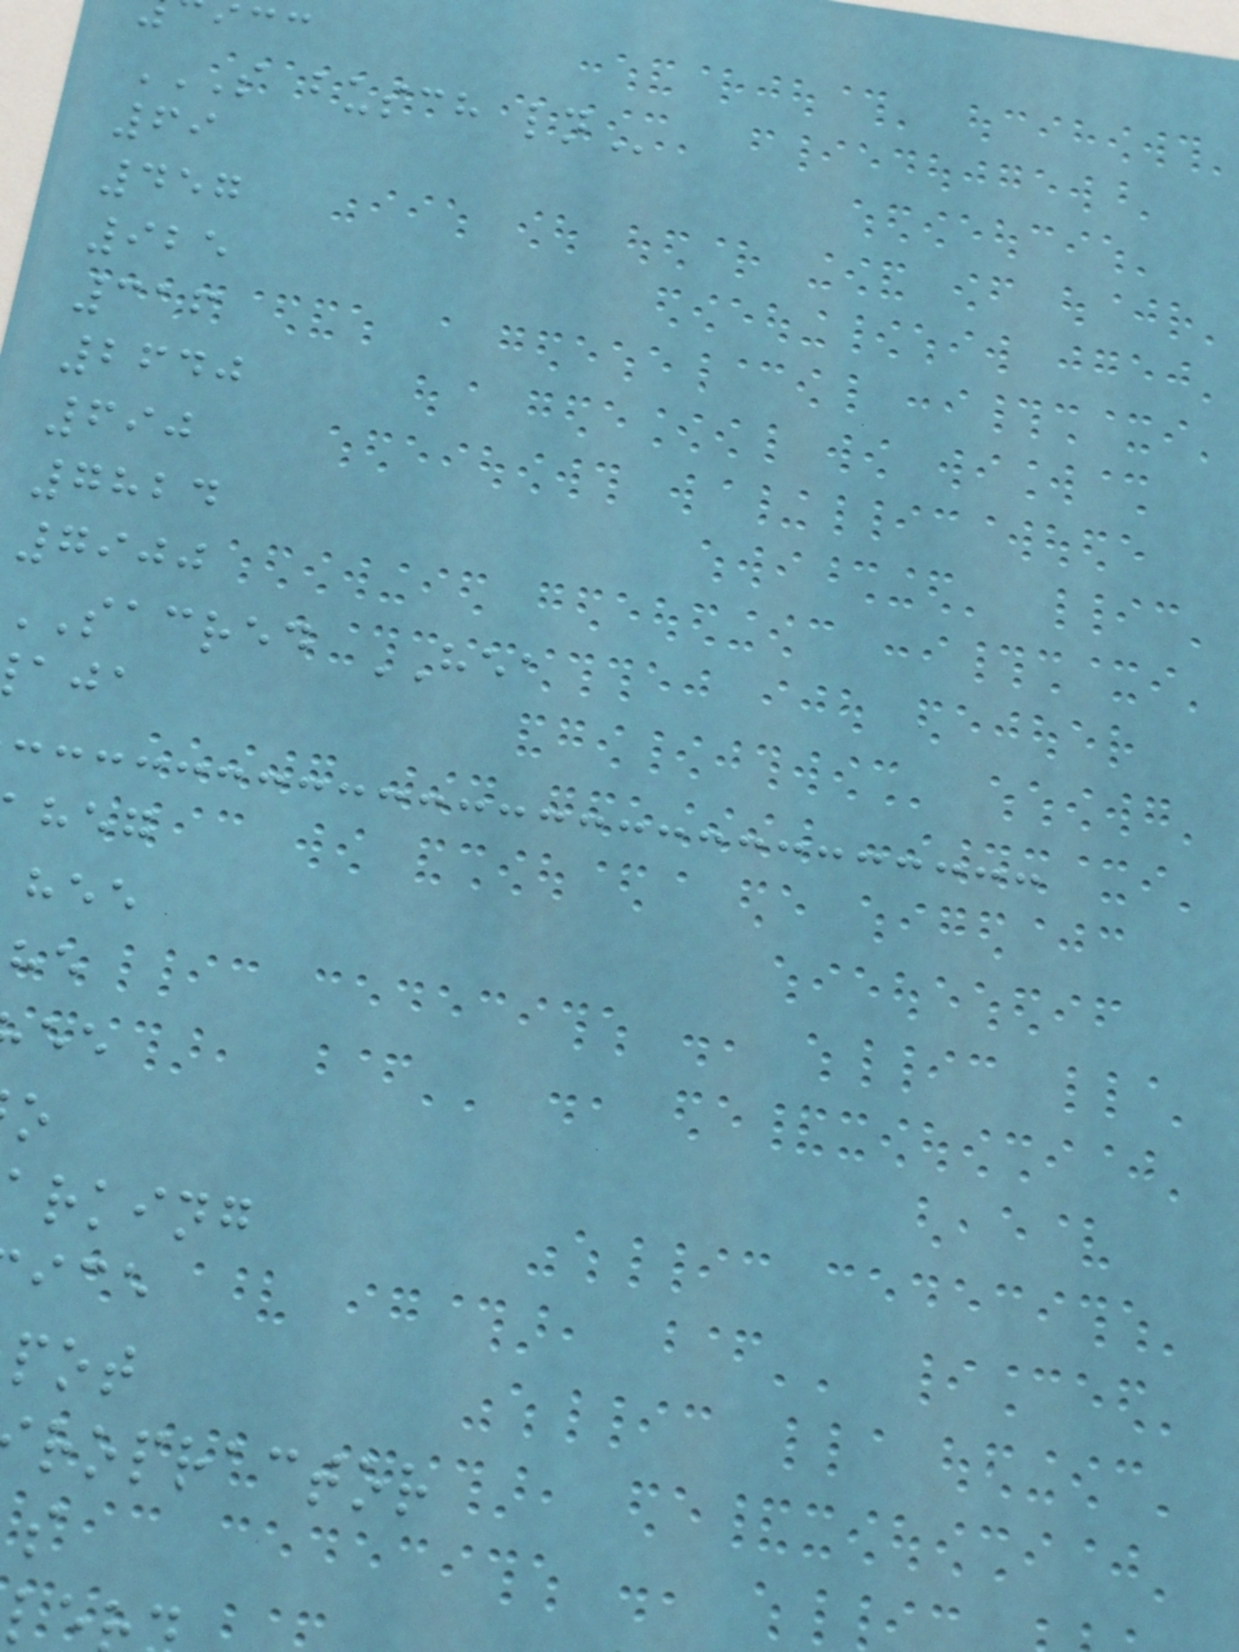S BUSCH LN
69
457
925
316
2640
690
7824
7900
sacred HEA
rking
ropractor
